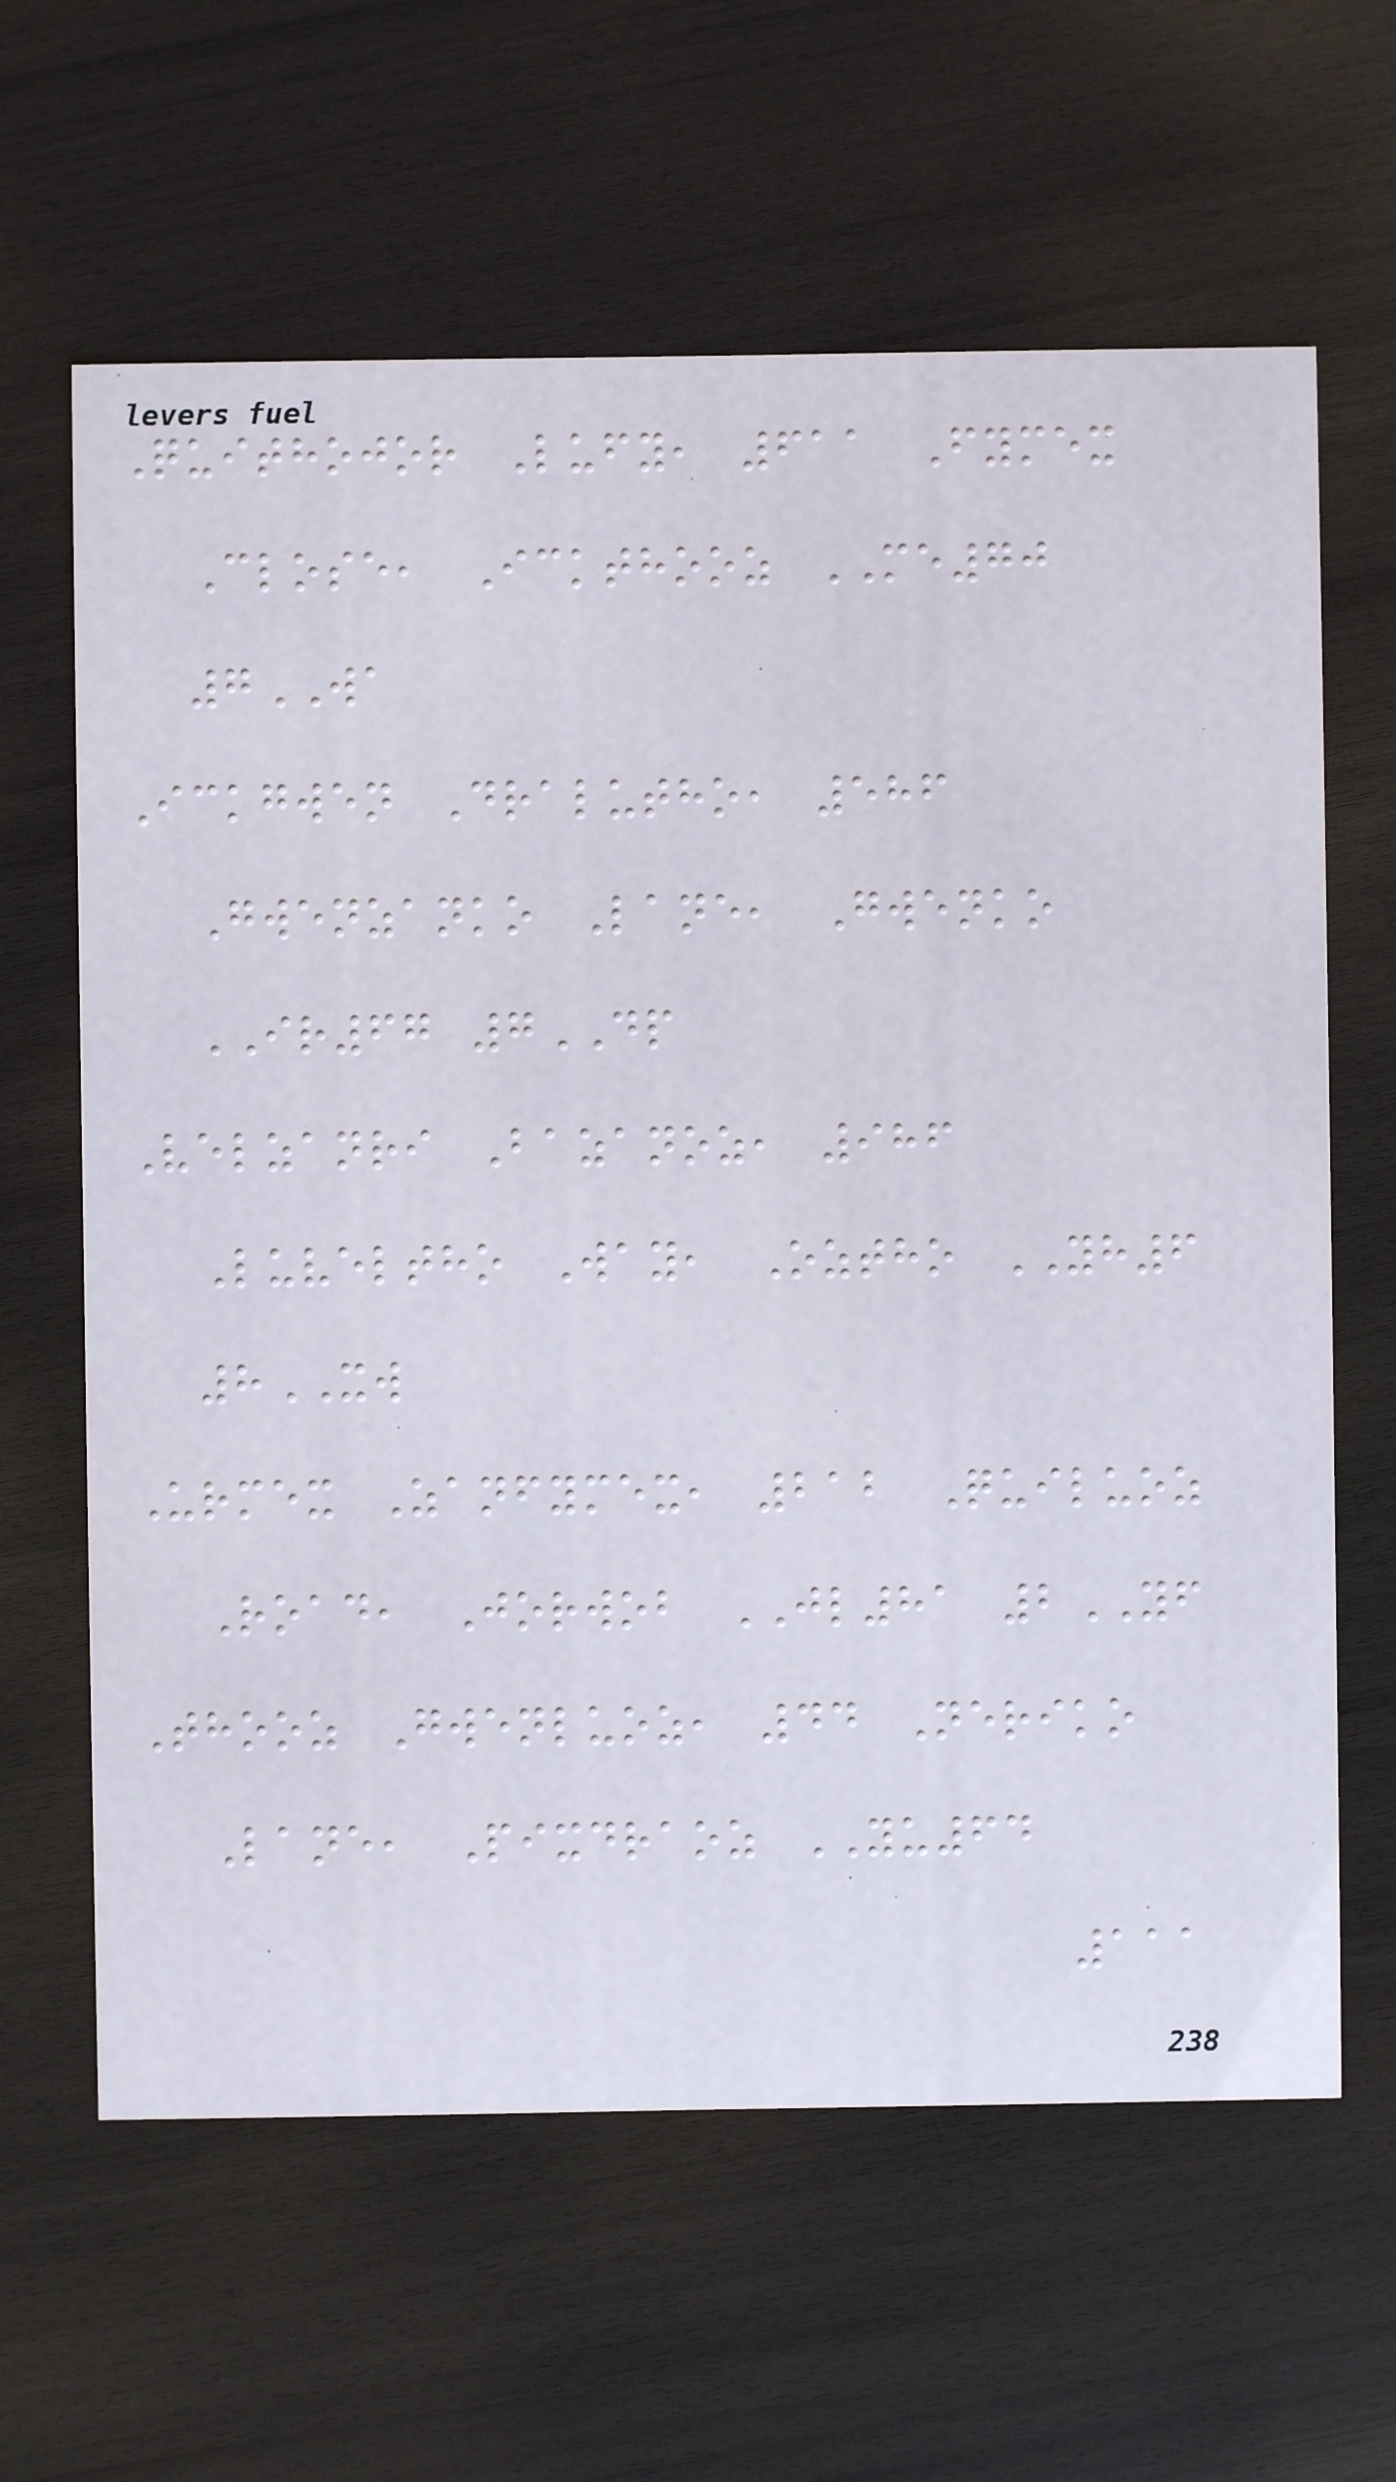Quithojor Lufy, 611 Fymex
Close, Ickthooz ME70
7WA
Ickgwen Dralutho, 586
Gwenzanko Lane, Gwenko
IR67 7DP
Velzanri Bazanoz, 986
Luveltho Way, Oztho YH6
8XW
Urmex Zanfymex, 212 Quiluoz
Road, Jorwob JL81 2YF
Thooz Gwenluoz, 44 Neriko
Lane, Pixdraoz YU64
111
